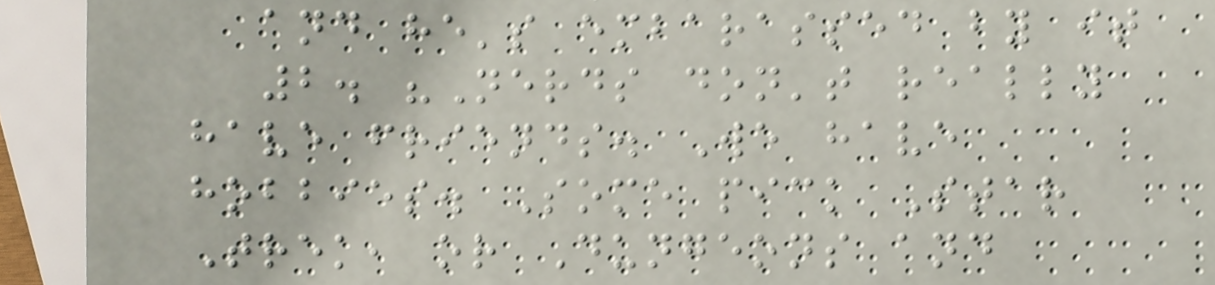and he's embarassed by it
2. "Nerds don't really
have friends. We have
hobbies. Some pick Star
Trek, or Dungeons and
